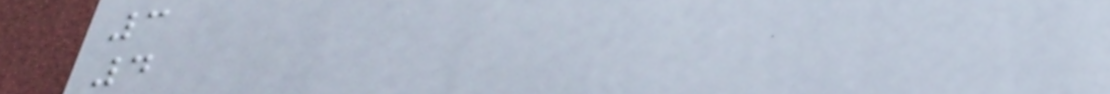3
4
